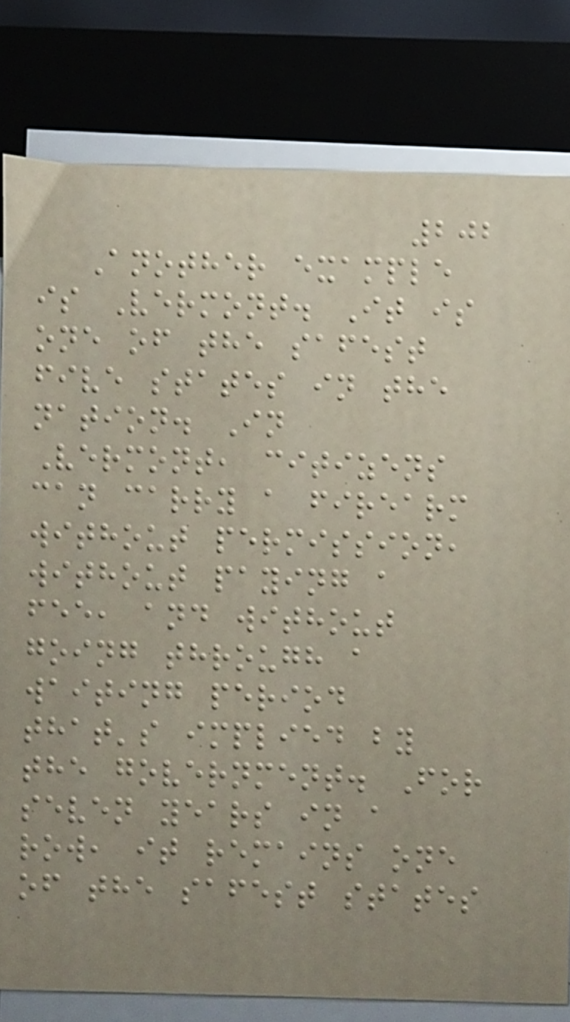202
Another example
is Vermont. It is
one of the safest
five states in the
nation. In
Vermont, citizens
can carry a firearm
without permission,
without paying a
fee, and without
going through a
waiting period
that's implied by
the government. For
seven years in a
row, it remains one
of the safest states
